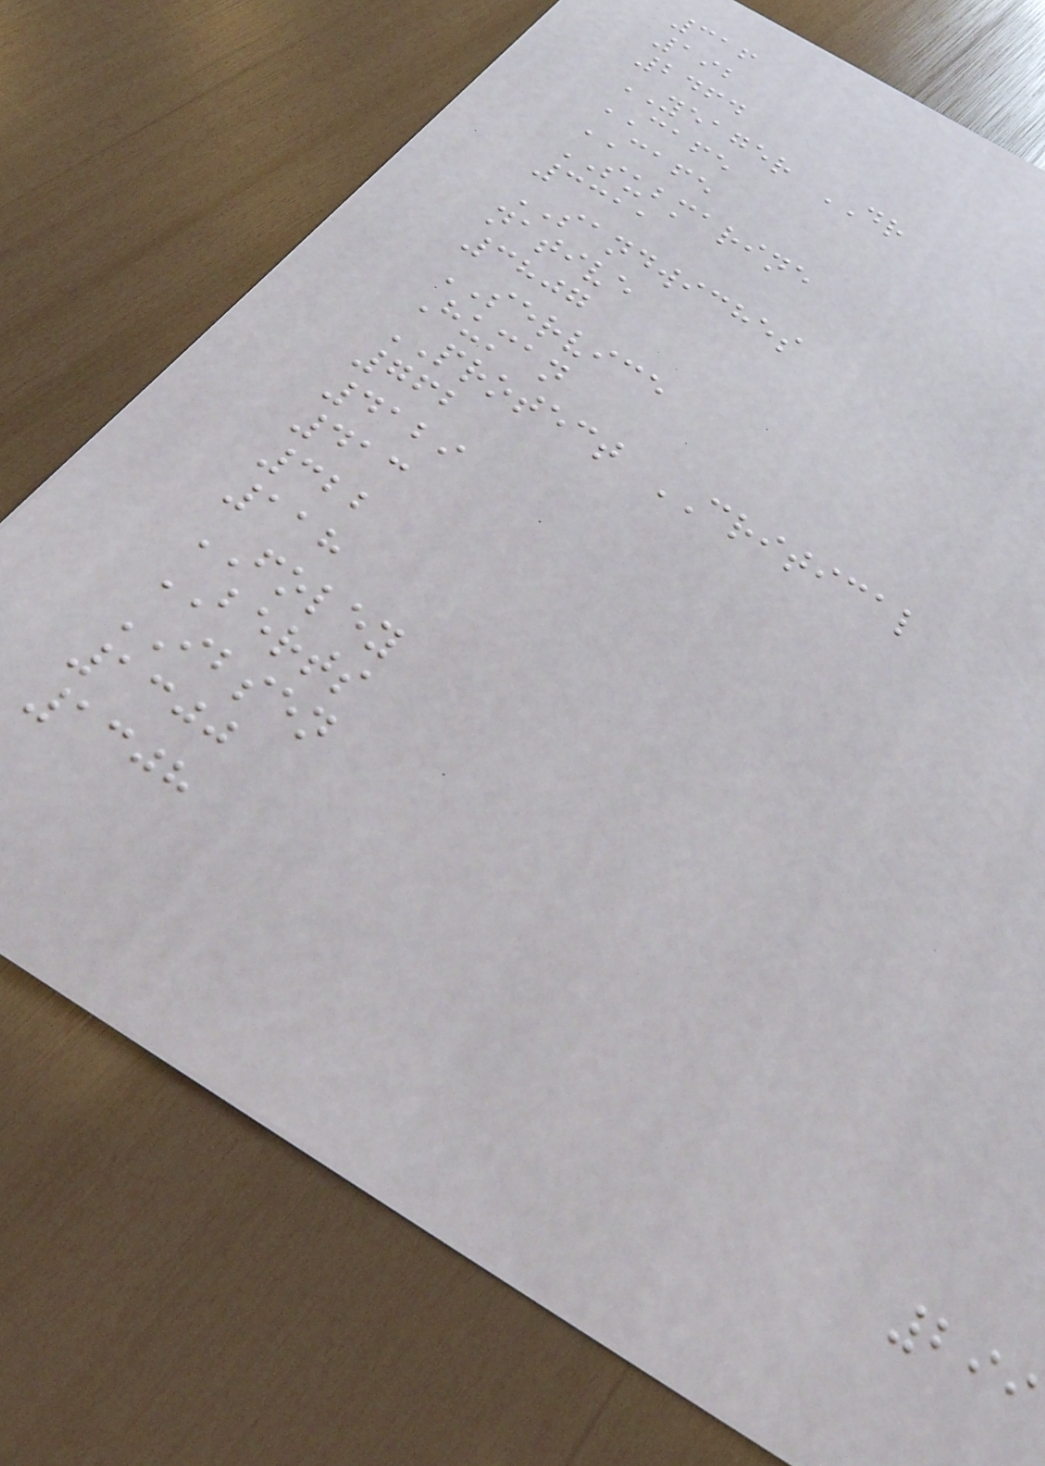316
192
2464
YEAGER DR
CAFE
CAFE
SUBMARINE
3311
SANDWICHES
native
3807
SERVICE
Human
PROTECT CRITICAL
762
4129
413
322
118
FOLEY
BERTS
IBSEN
1300
1308
299
